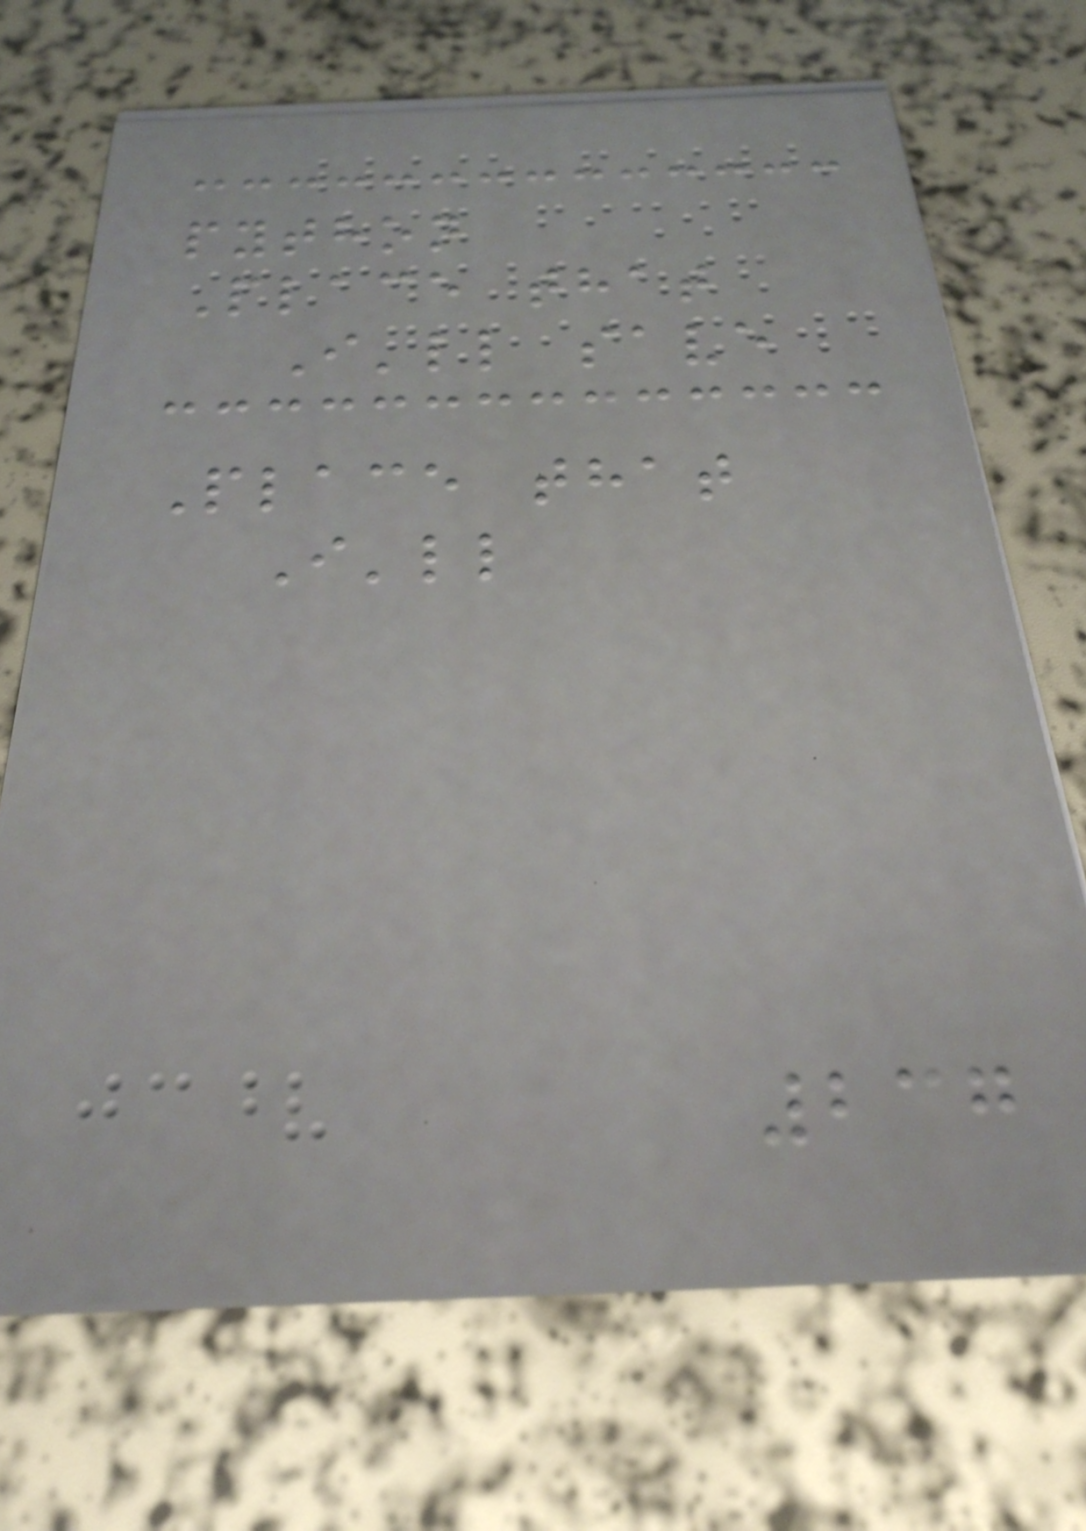python
Place that
I'll save
Place that
I'll
237
